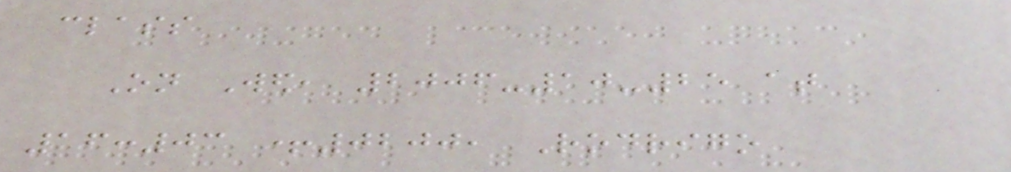class
On Wed, 2006-10-25 at
16:03 +0200, Rodrigo
